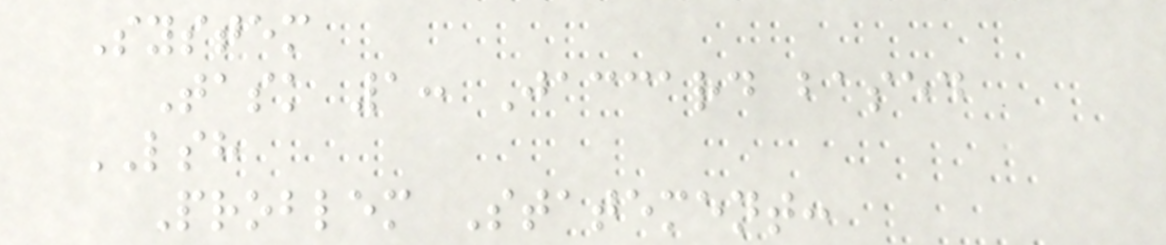System
Task 1: Jaccard based
LSH
Problem Statement:
